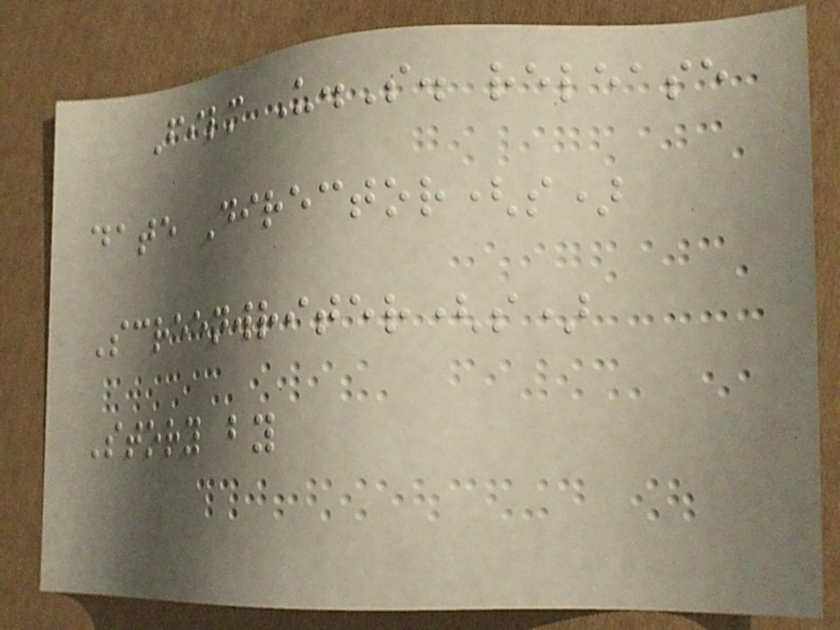Film U.S. release
date Director(s)
Screenwriter(s)
Story by
